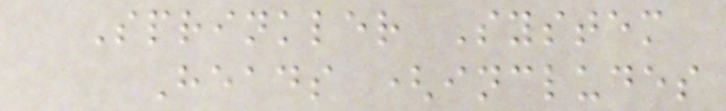Sprinkler System
Heads (includes
